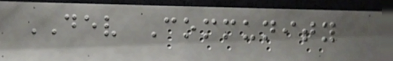DEV Community
